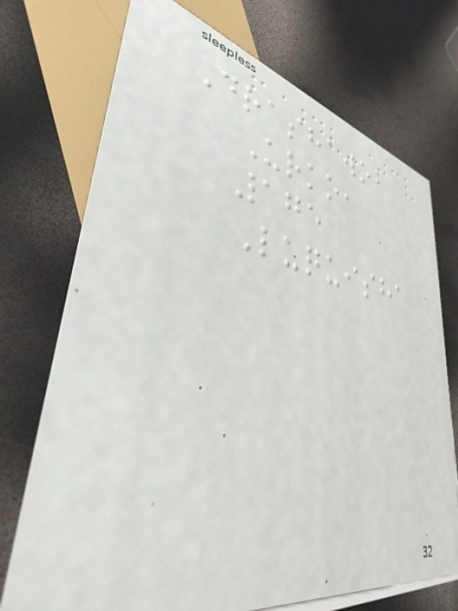Drashawob
Urko,
175
Luquisha
